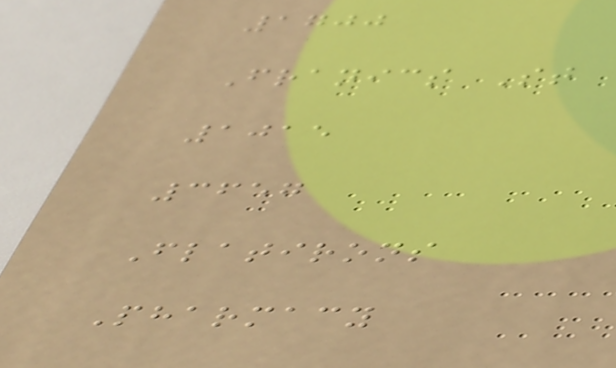1700
Franics St
1015
3657
Flatirons
Pharmacy
